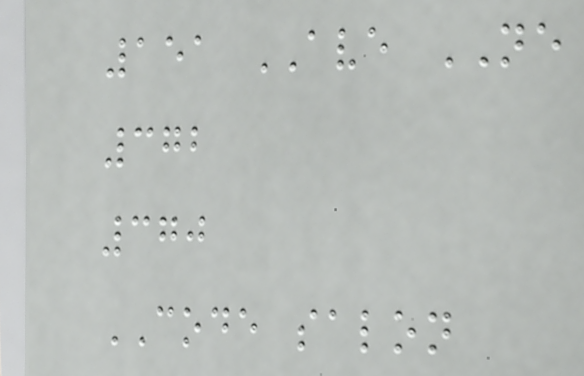151 AVE NE
372
370
CODE salon
